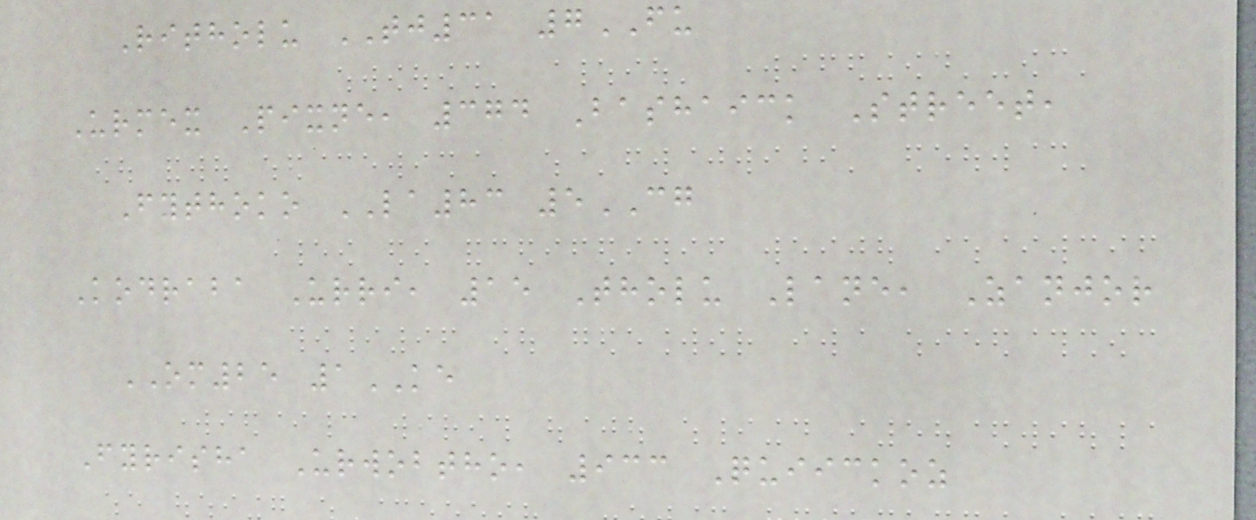Ritholu TJ31 7FU
Urmex Pixne, 374 Bashaick Street,
Fythoko LA83 5CG
Kodraba Urri, 15 Tholu Lane, Zanjor
OM25 1KE
Fyrisha Urwobtho, 933 Quiickoz
